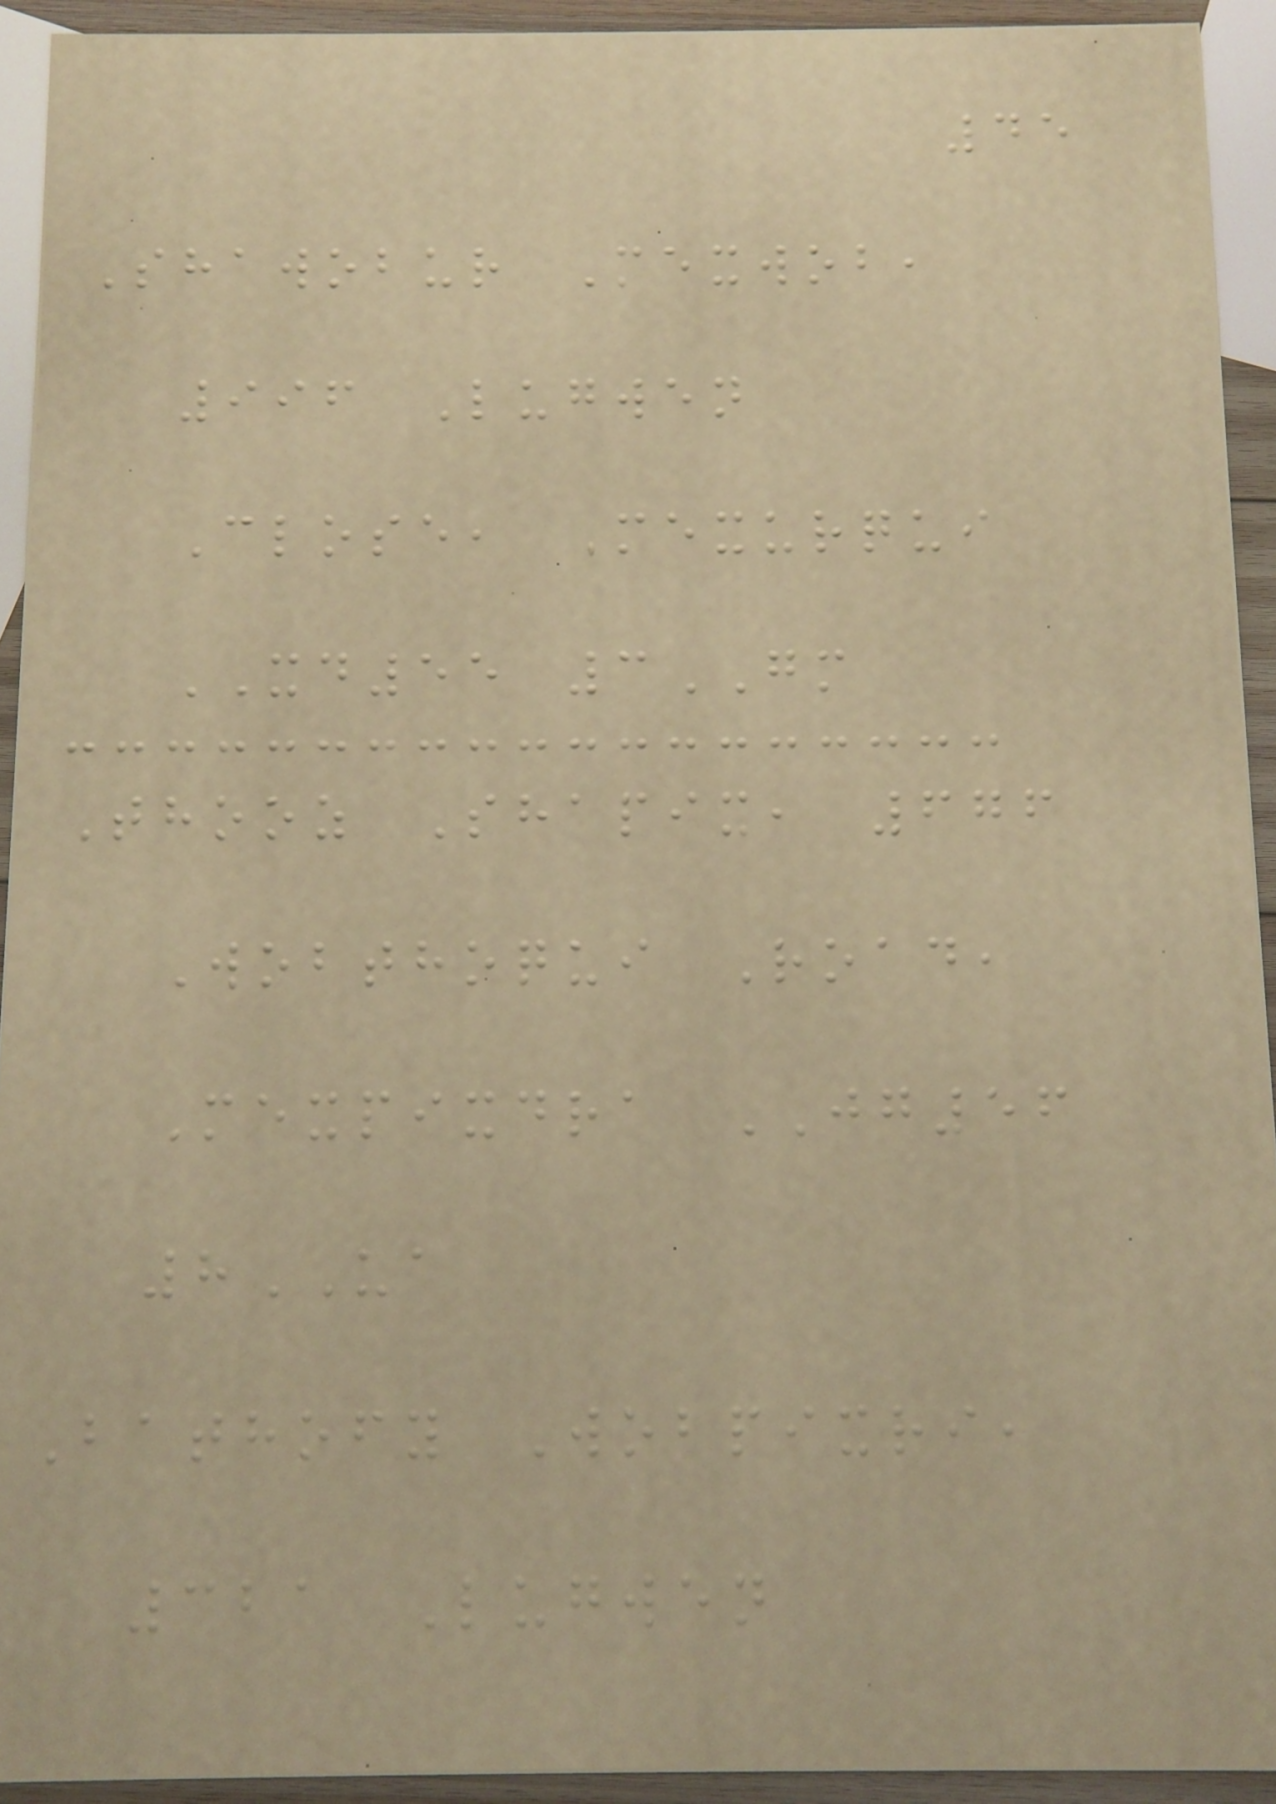45
Shawobur Mexwob,
996 Lugwen
Close, Mexurqui
XD55 3GM
Thooz Shapix, 676
Wobthoqui Road,
Mexpixdra JG56
8UA
Bathofy Wobpixri,
321 Lugwen
